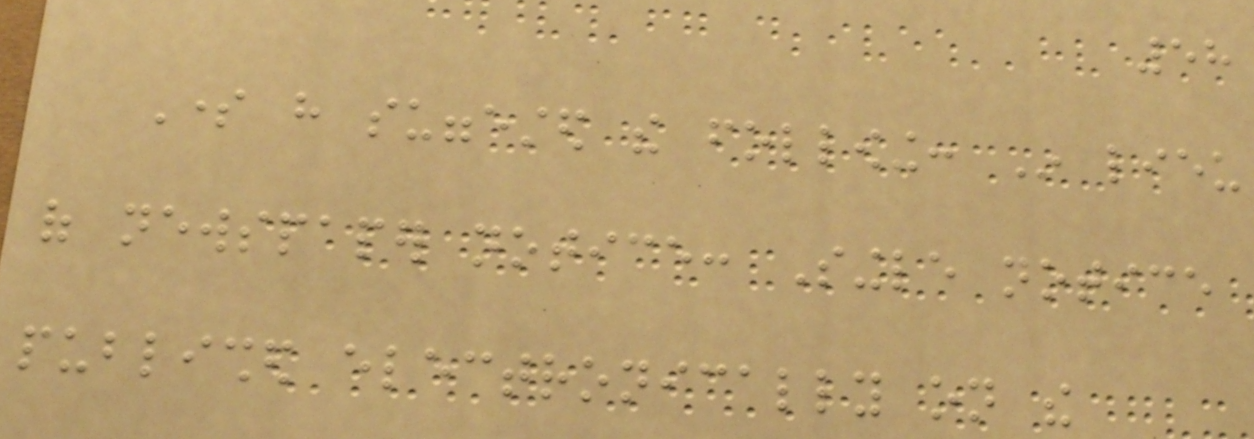58
Some have suggested the following: In lieu
of newspaper notice: Single notice
published electronically on the
